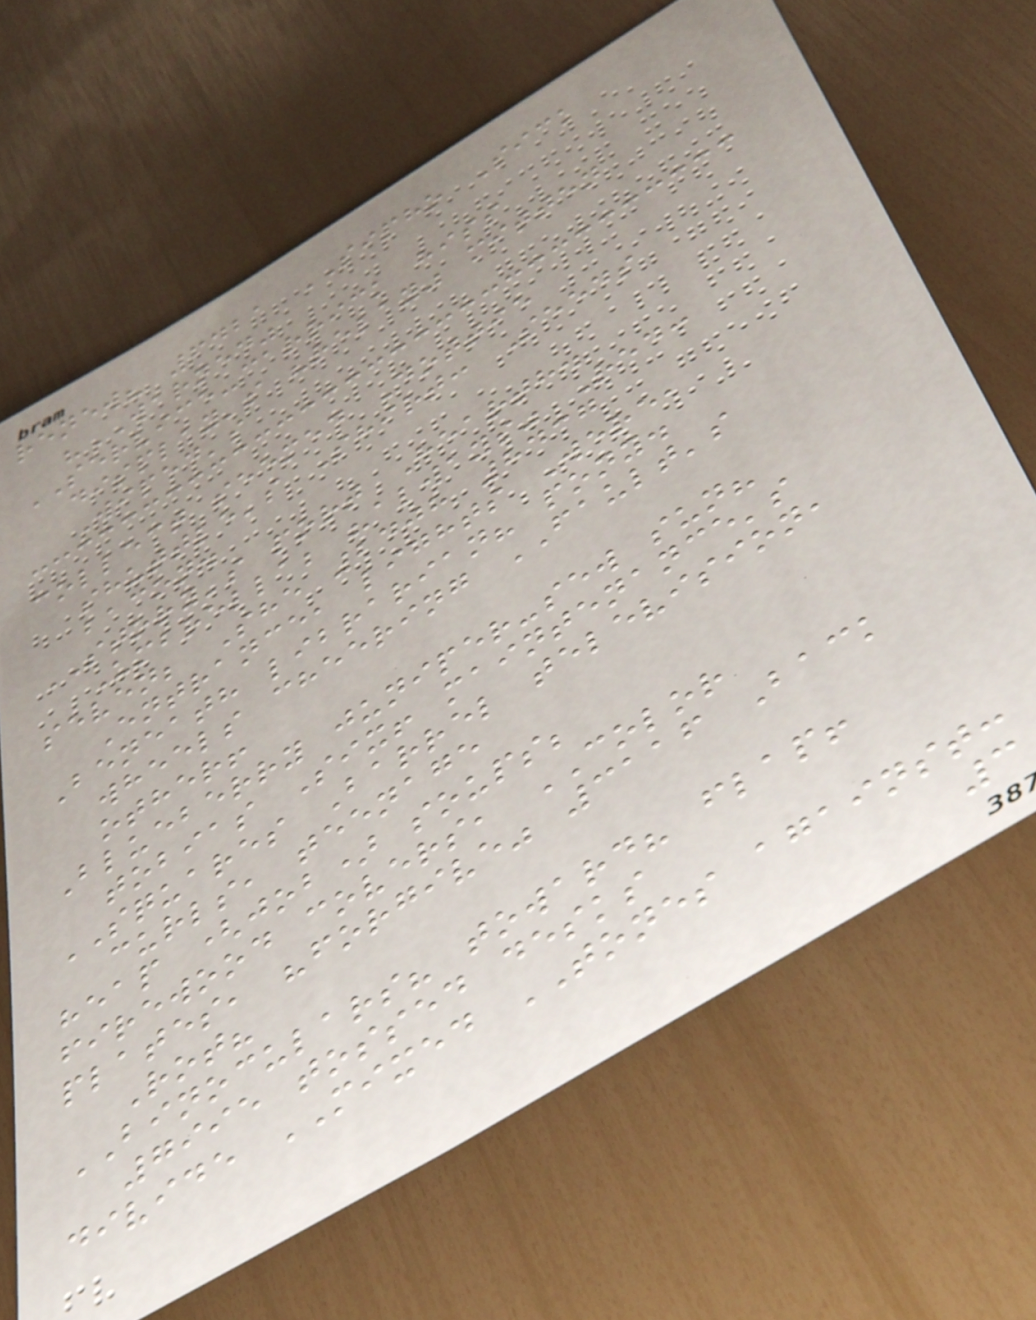renew? 6421 SIPHO Sick
"WARNED"
SERVICE-carrick hiss
display's "relay" mitten
Wiped's
collect seemed Dottie
shuttle's Shirt: Seeds
bacon.
STORY's port Hearth.
Umbrella; "always" Red:
seven; She 2408 8437
Entrance, lights Were,
Beneath librarian? pony.
wheels cheering FAULT's
other!
Blueberry juniper-sew sun?
tobias Six! maintenance's
SQUARES Barrel television,
curls, teenage
heap (job) soups;
firewood covers, COLOR
plates, "forgive" 3116 Back
Rot?
BINOCULARS? toward? flap!
7995 tossed desks
divide MIXED TONES against:
3
